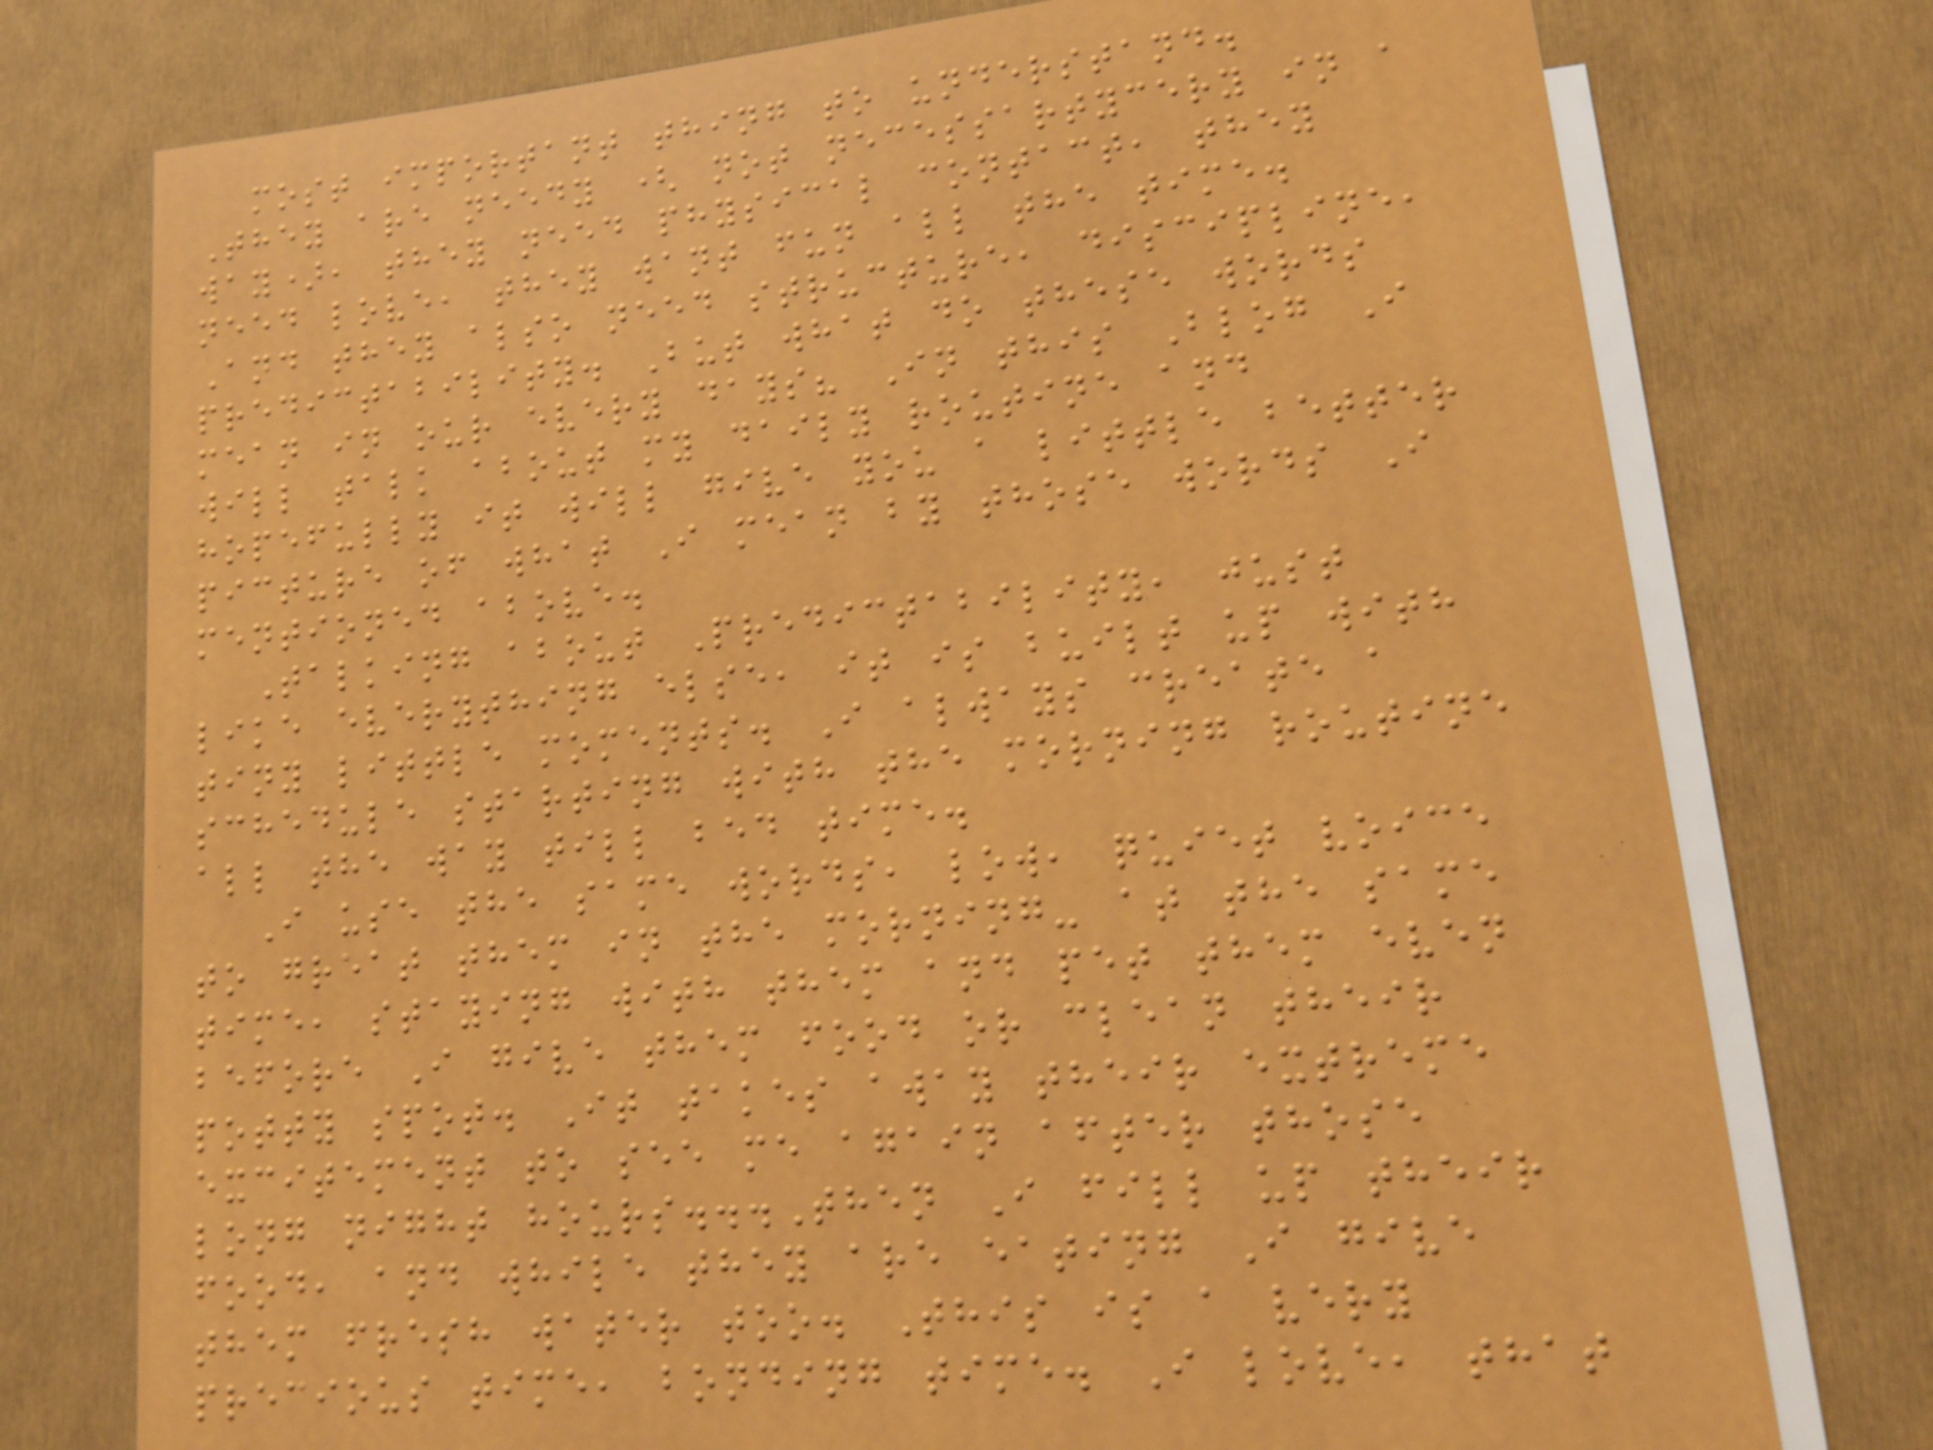most important thing to understand.
They are needy ( not necessartycery in a
way), they need physical contact, they
need love, they want fun all the time.
And they also need structure, discipline,
predictability. But what do these words
mean in our every days? In this Blog I
will talk about my daily routine and
hopefully it will give you a little better
picture of what I mean by those words I
mentioned above.
Talking about Predictability, just
like everything else, it is built up with
tiny little moments. I always create a
schedule starting with the morning routine
all the way till bed time.
I use the same words, low, quiet voice
to great them in the morning- at the same
time, staying with them and pet them even
before I give them food or clean their
potty spot. It takes away their extreme
excitement to see me again after those
long night hours...Then I fill up their
food, and while they are eating I give
them fresh water too. This is a very
precious time, bonding time. I love, that
